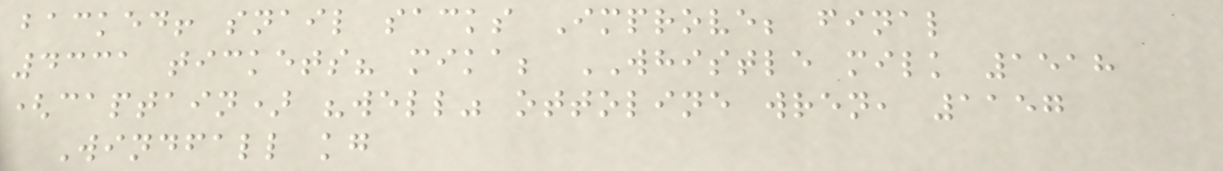backed! snail sacks Improve; final
4331 tickets? mika; WHISTLE milk 1518
(captain) "well" ottoline wren, 1157
Windfall kg
